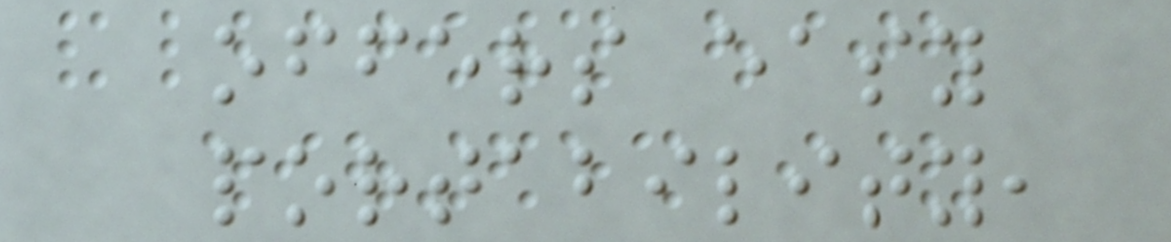offers easy
portability,
